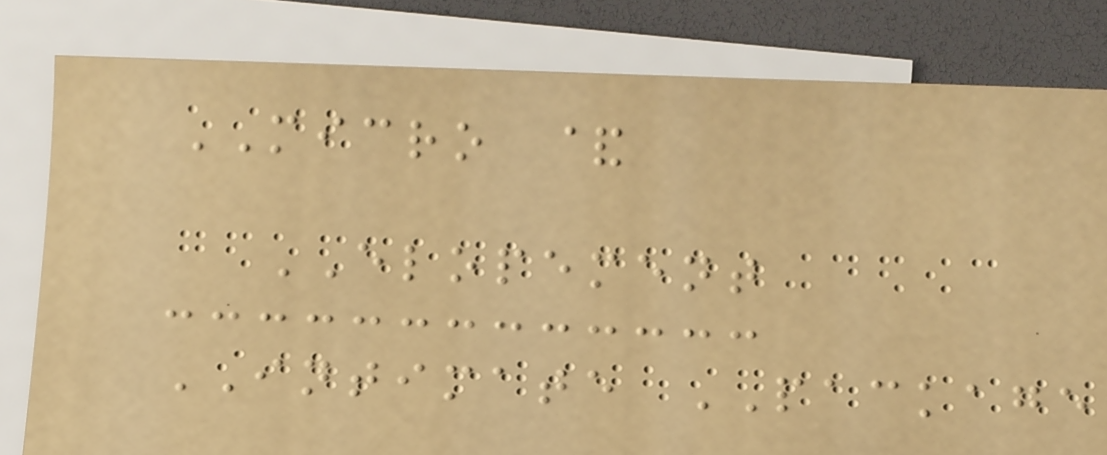MICRO &
ELOPEMENT
INTIMATE PACKAGE
